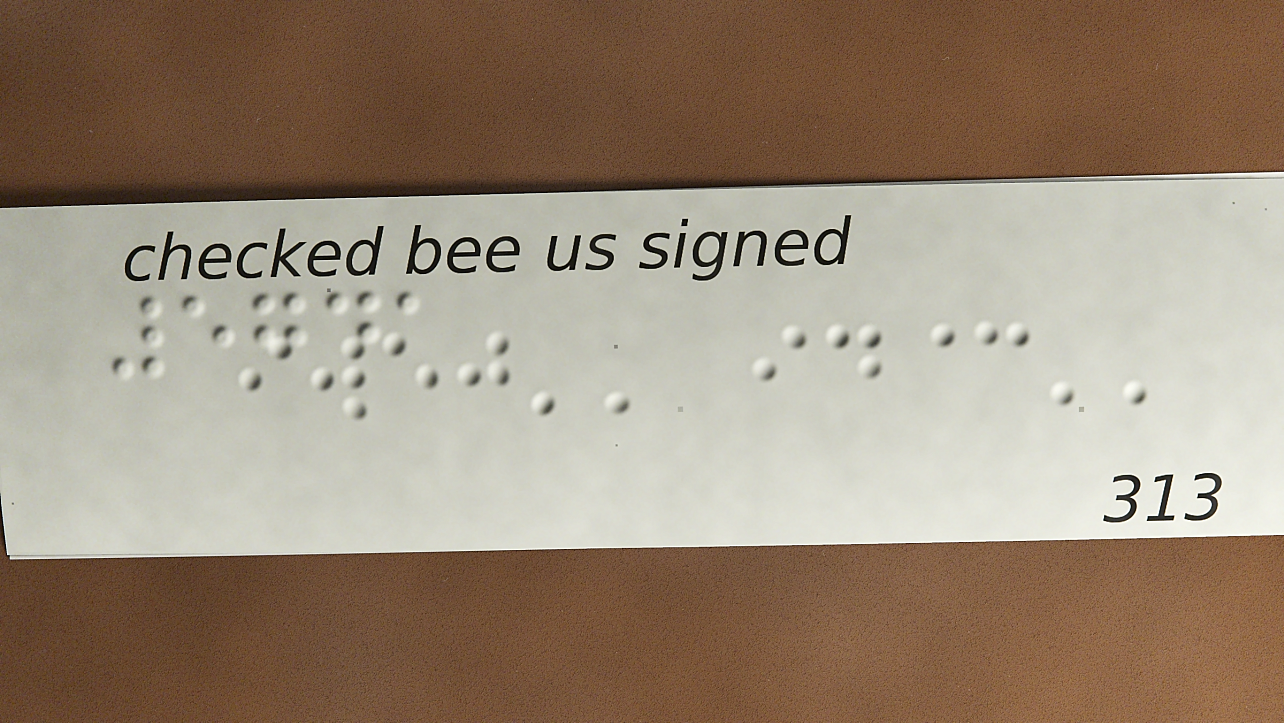5741
